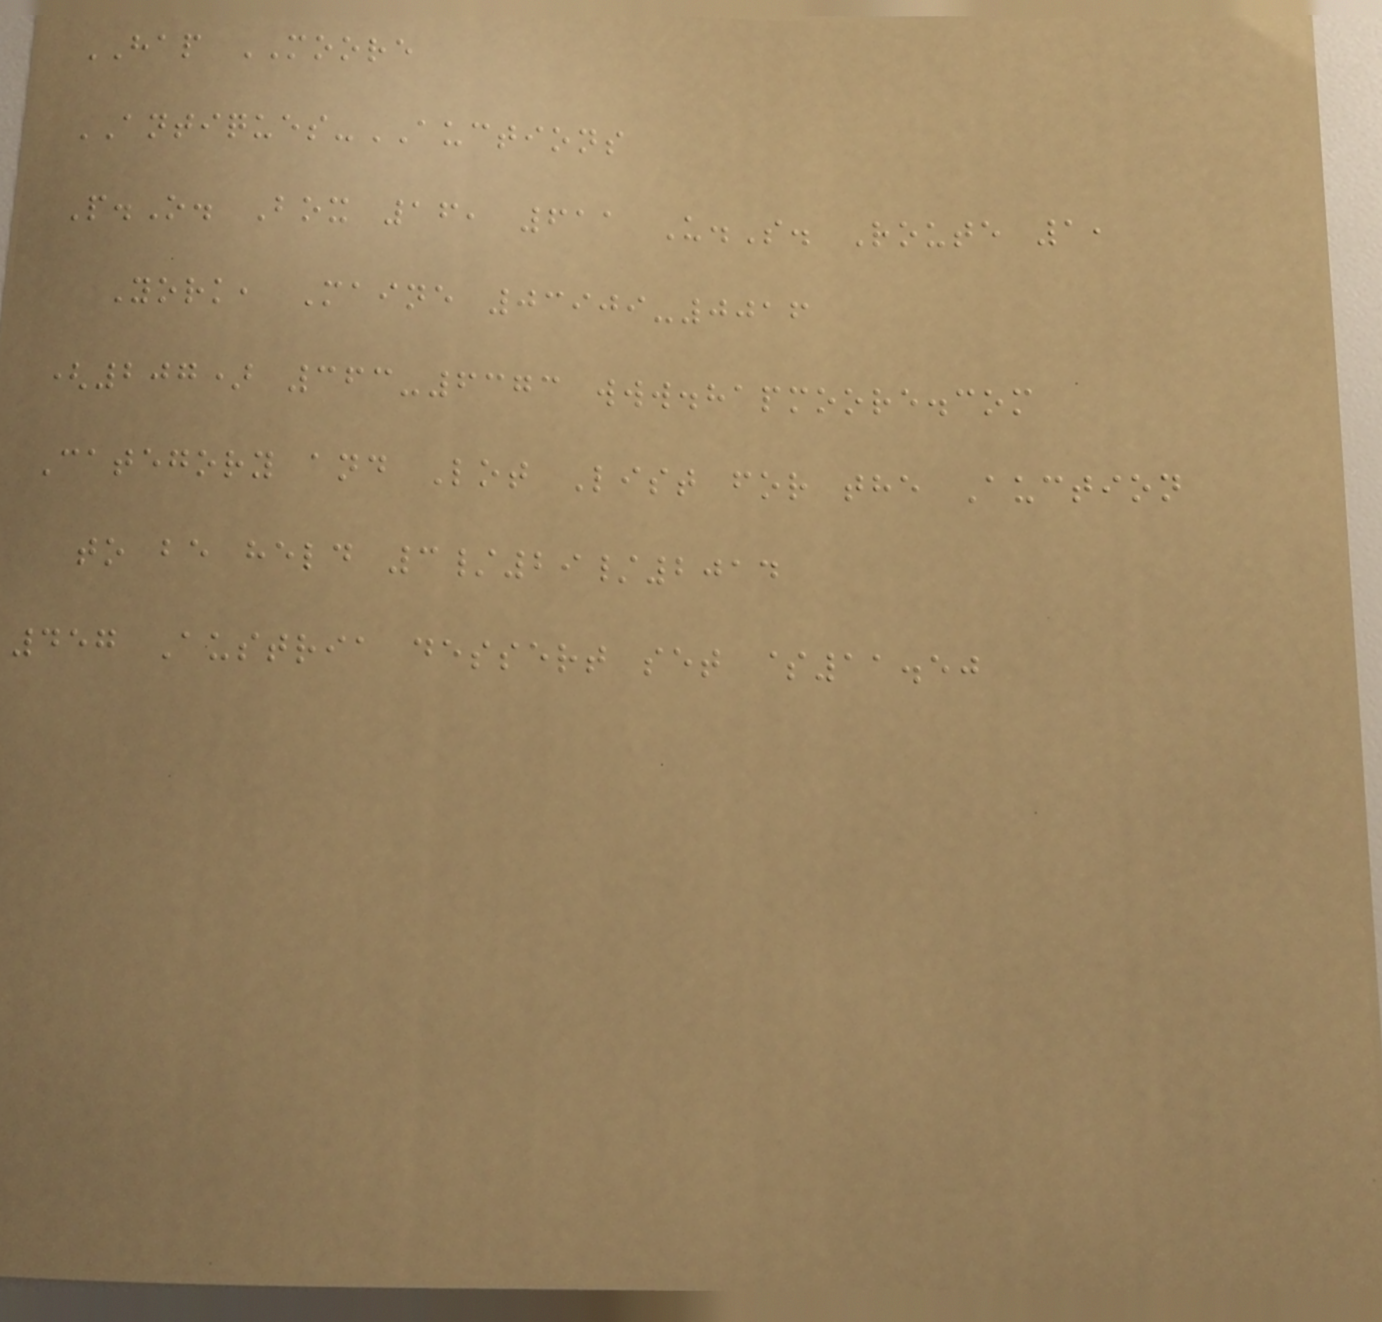HAP MOORE
ANTIQUES-AUCTIONS
P.O. Box 16, 611 U.S. Route 1,
York, Maine 03909-0016
(207) 363-6373 www.hapmoore.com
Category and Lot List for the Auction
to be held 3/29/2014
457 Austria dessert set $11.50
